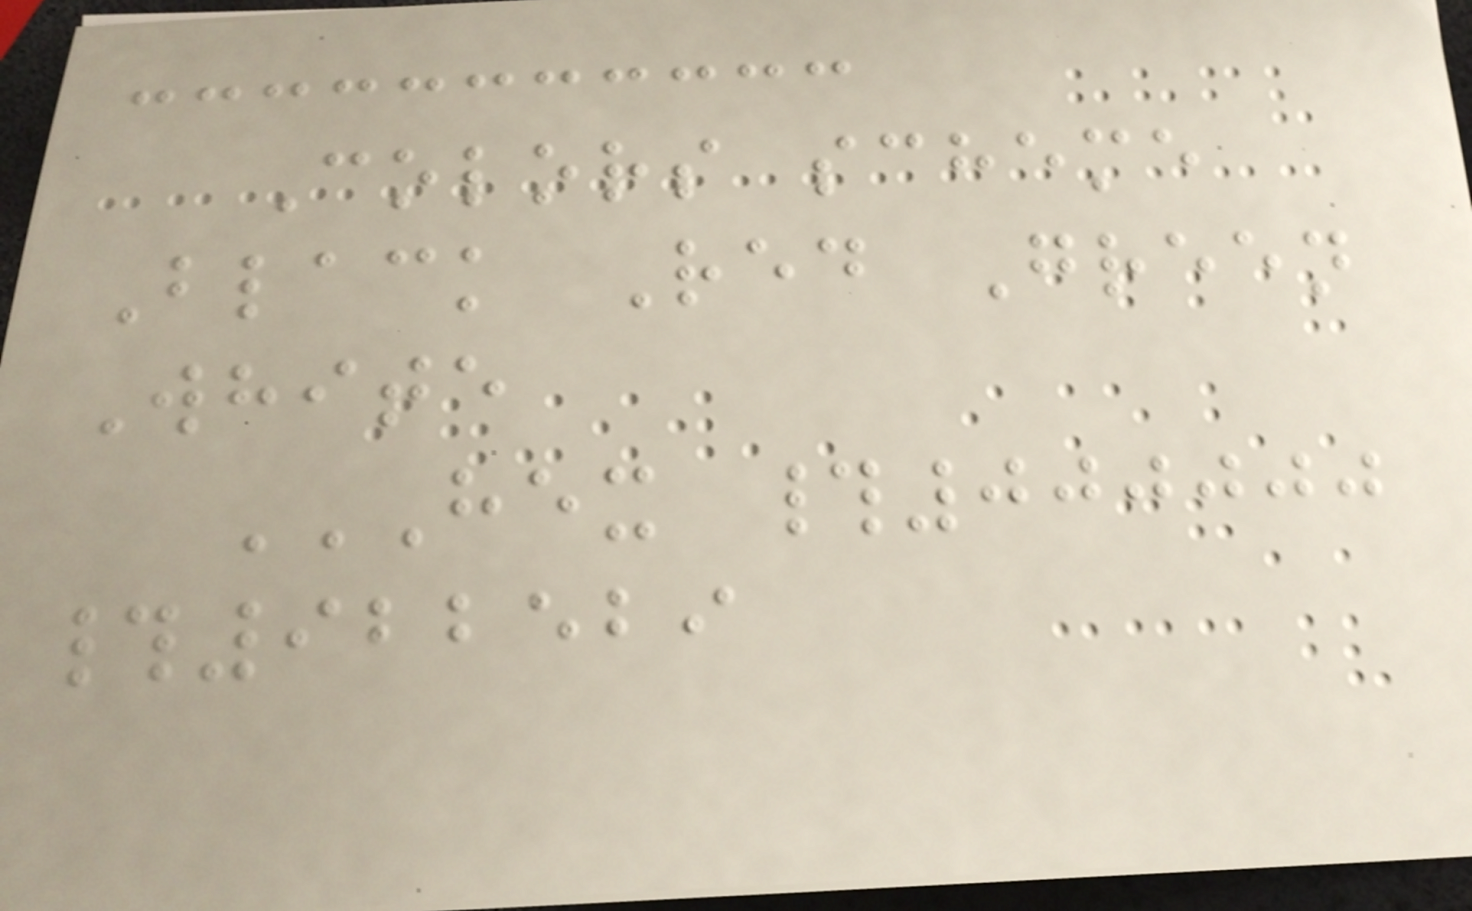Colors scheme
Black Red Green
White
HEX #000000
#922529
